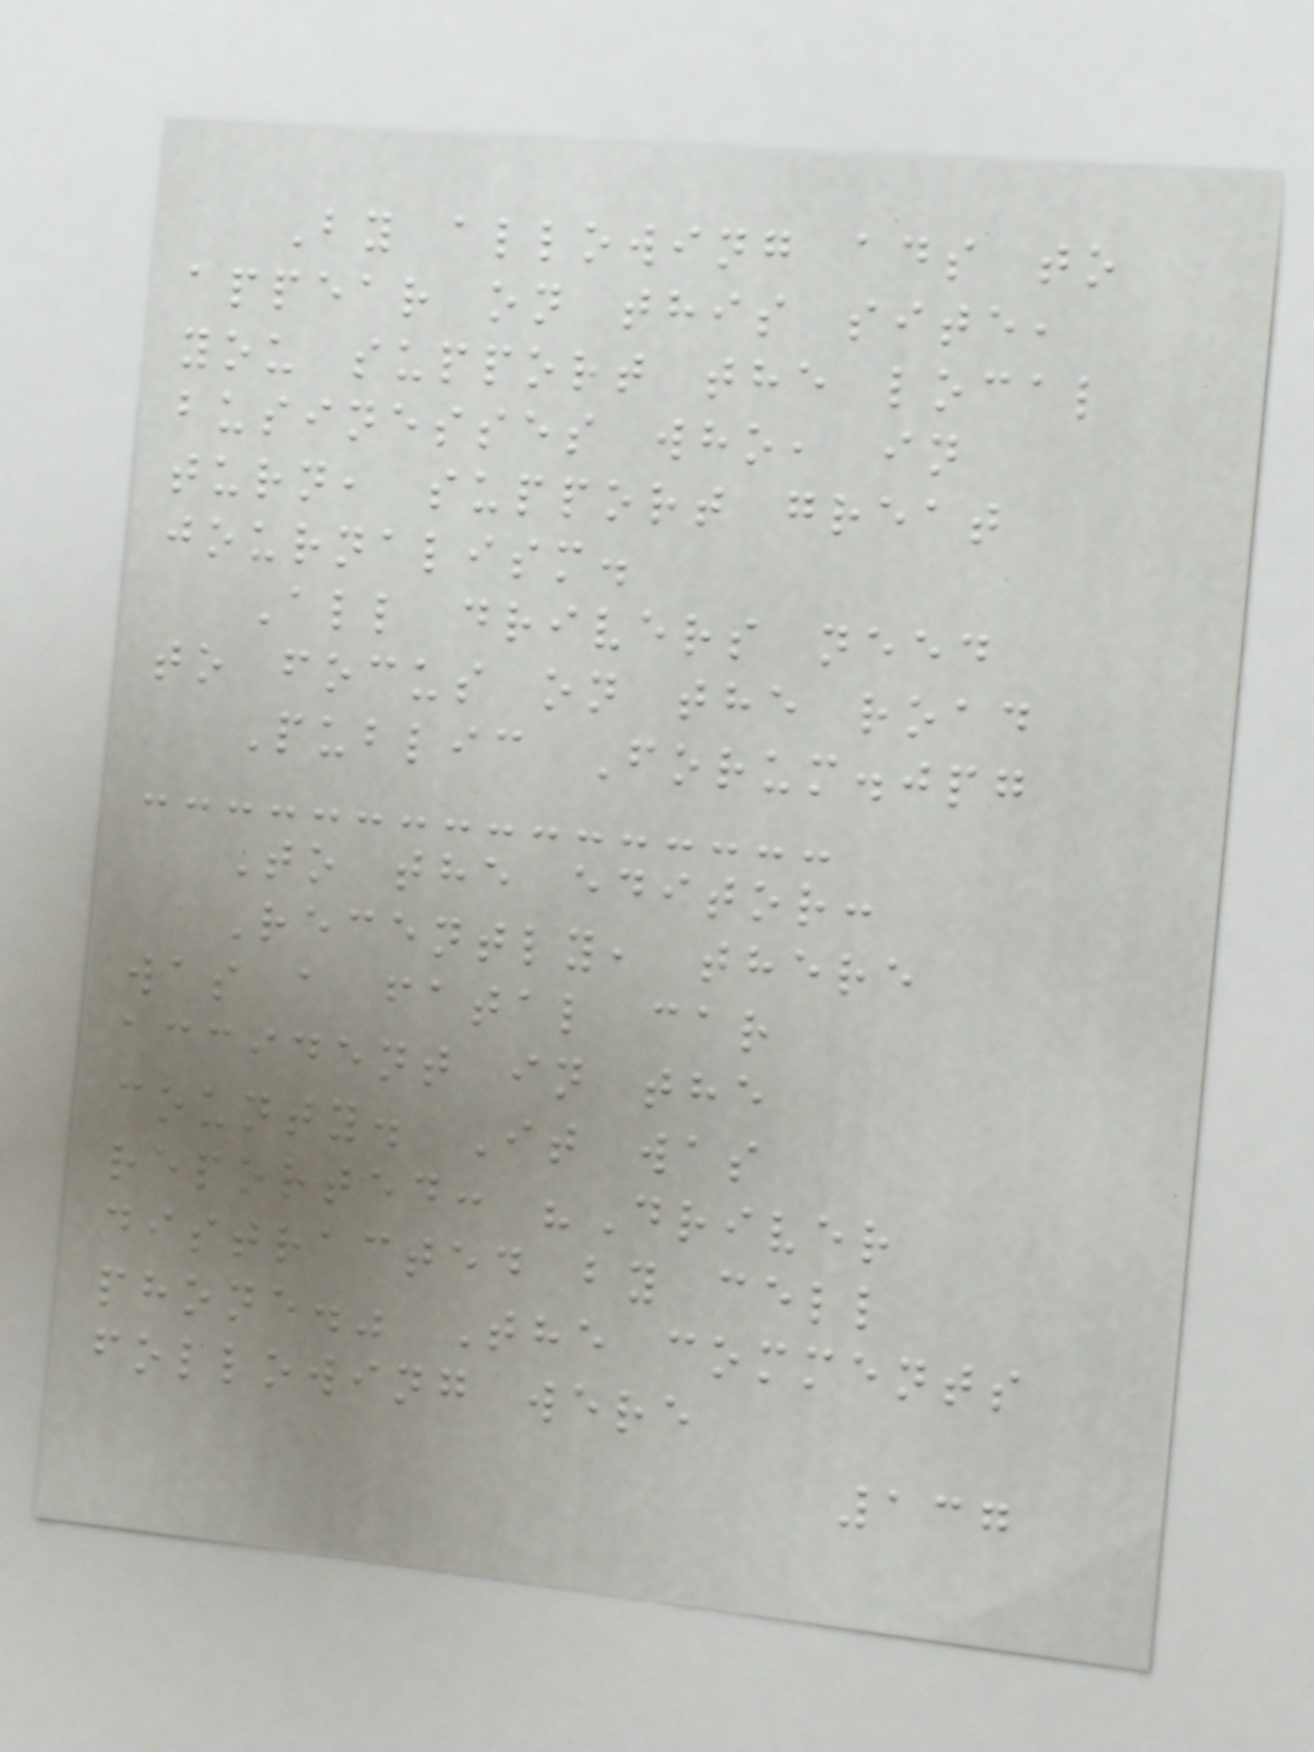By allowing ads to
appear on this site,
you support the local
businesses who, in
turn, support great
journalism.
All drivers need
to focus on the road
Public Forum.jpg
To the editor:
Recently, there
was a fatal car
accident in the
county. It was
reported: "Driver
distracted by cell
phone." The comments
following were
137
